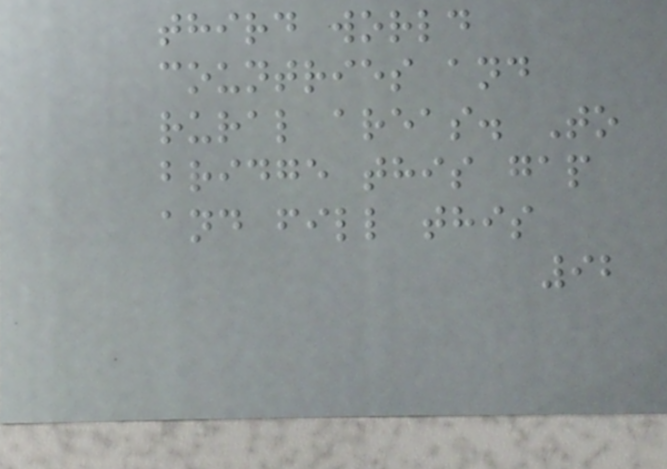third world
countries and
rural areas. To
bridge this gap
and fill this
92
